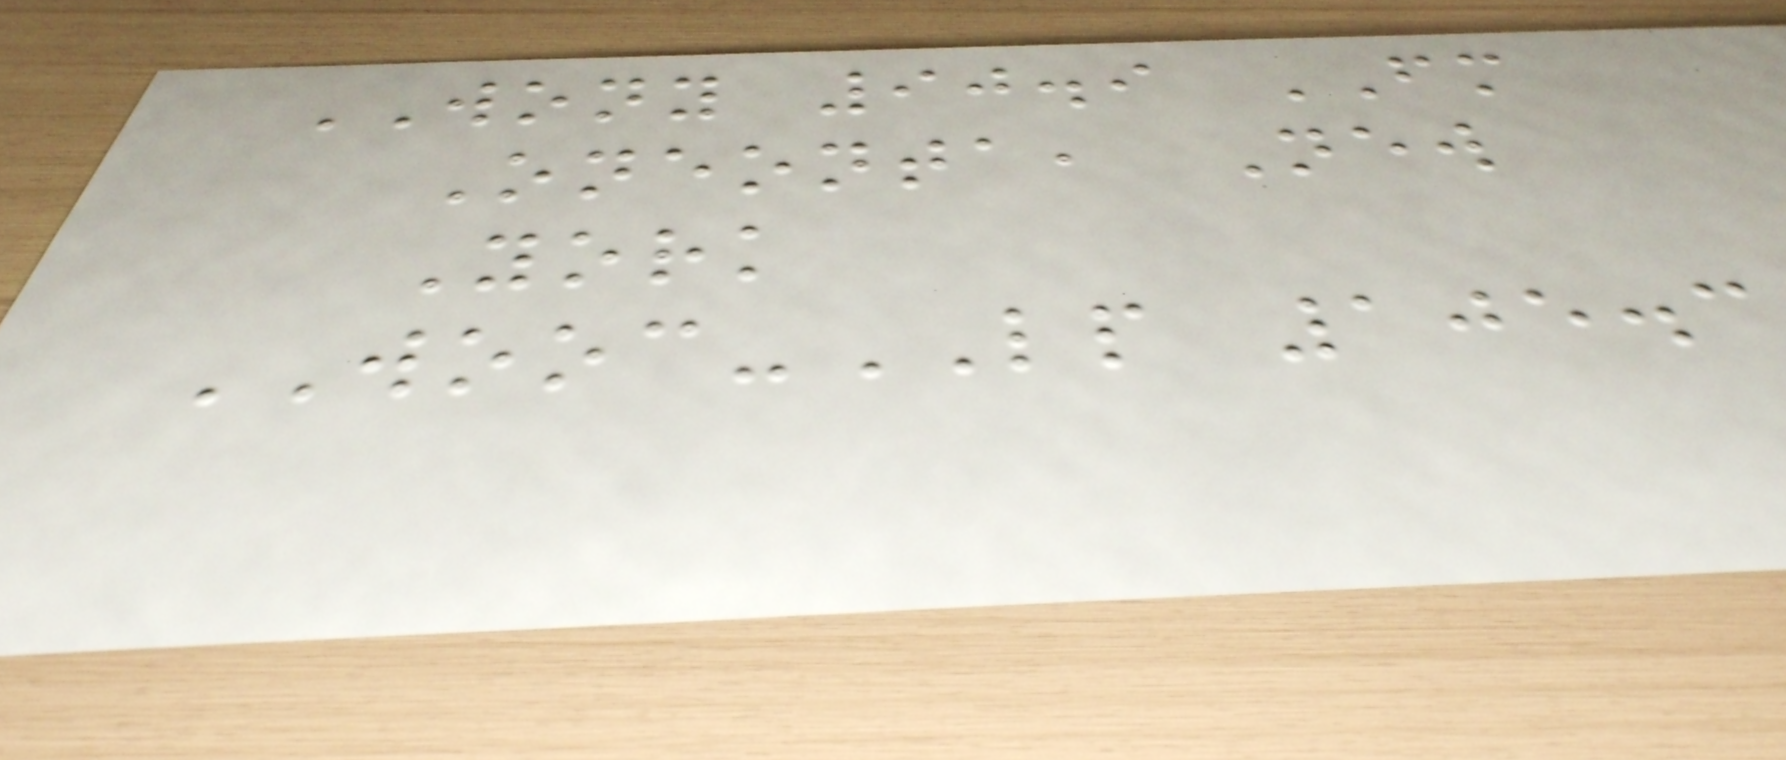WONY 90.9 FM
Oneonta, New
York
WOOC-LP 105.3
